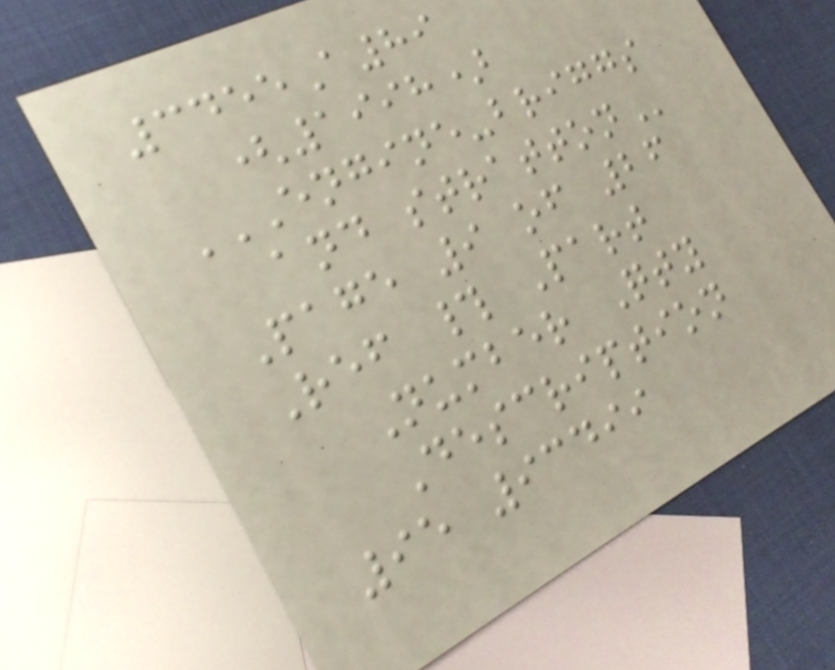3455A89
(1998)
ENGINE-BRIGGS
AND STRATTON
Page 9 of 26
Ref # Part
Number Qty
Description
95 93499
